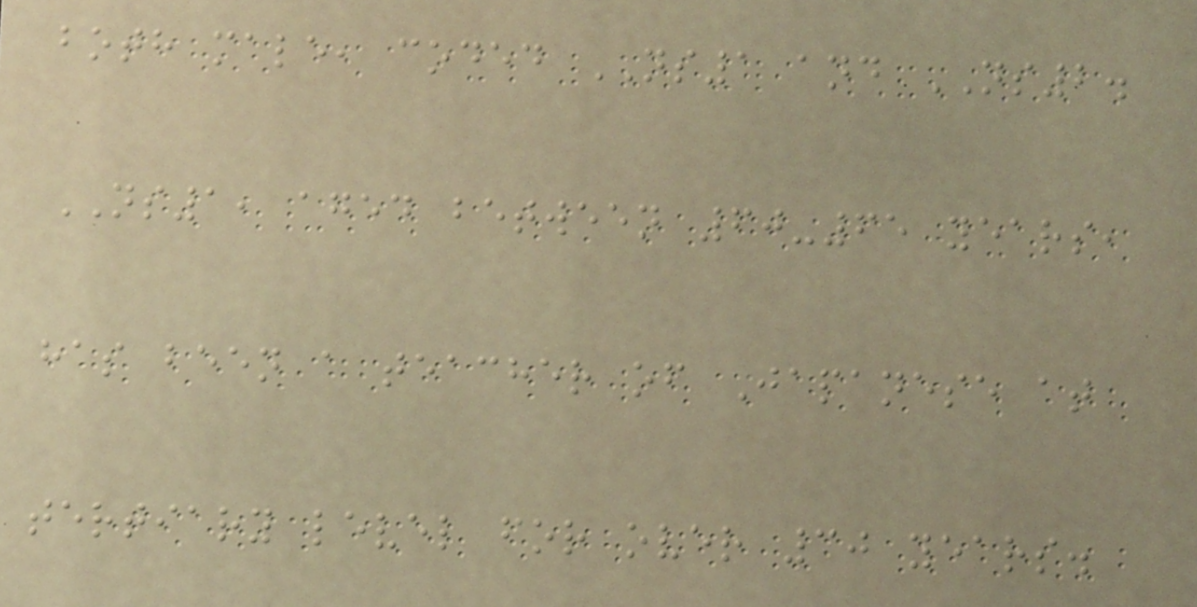both male, coded NS1 and NS2.
NS1, aged between 60-65 years,
has been a teacher of Japanese at
tertiary level for over 30 years.
